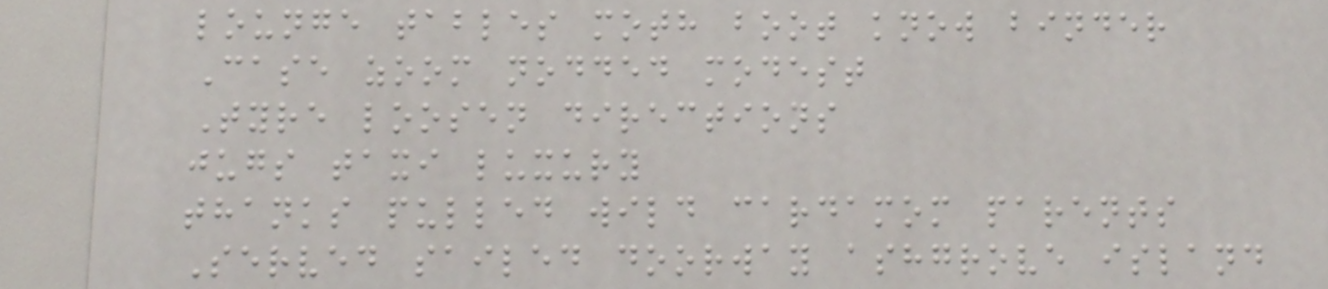lounge tables moth boot know binder
Case zoom nodded modest
Tyre loosen directions
jugs taxi luxury
thanks pulled wild cardamom parents
Served sailed doorway ashgrove island
